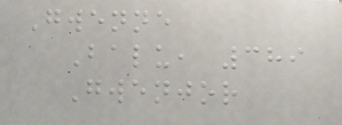Gwenne
Balu, 389
Gwenjor
